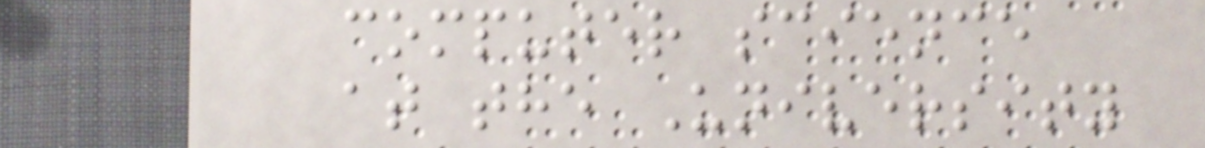computer science
at the University
